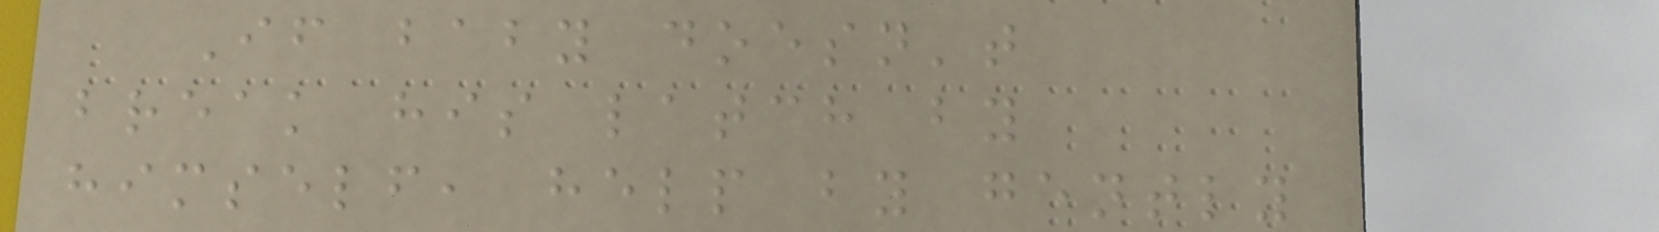If baby doesn't
break his latch by
himself, help by gently
